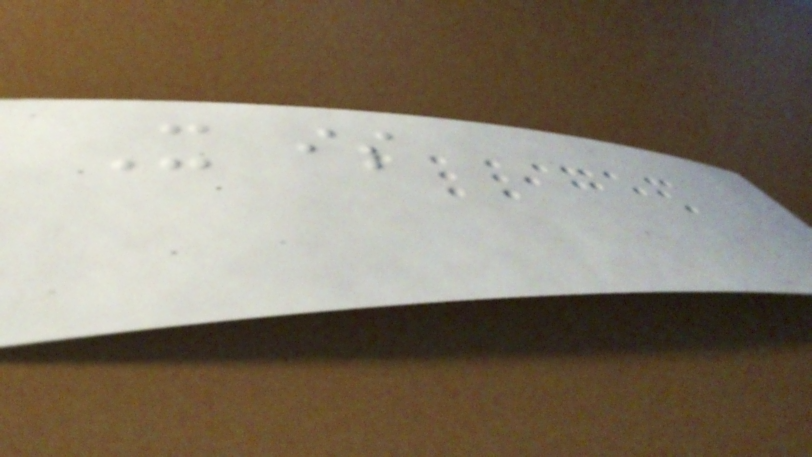It is
